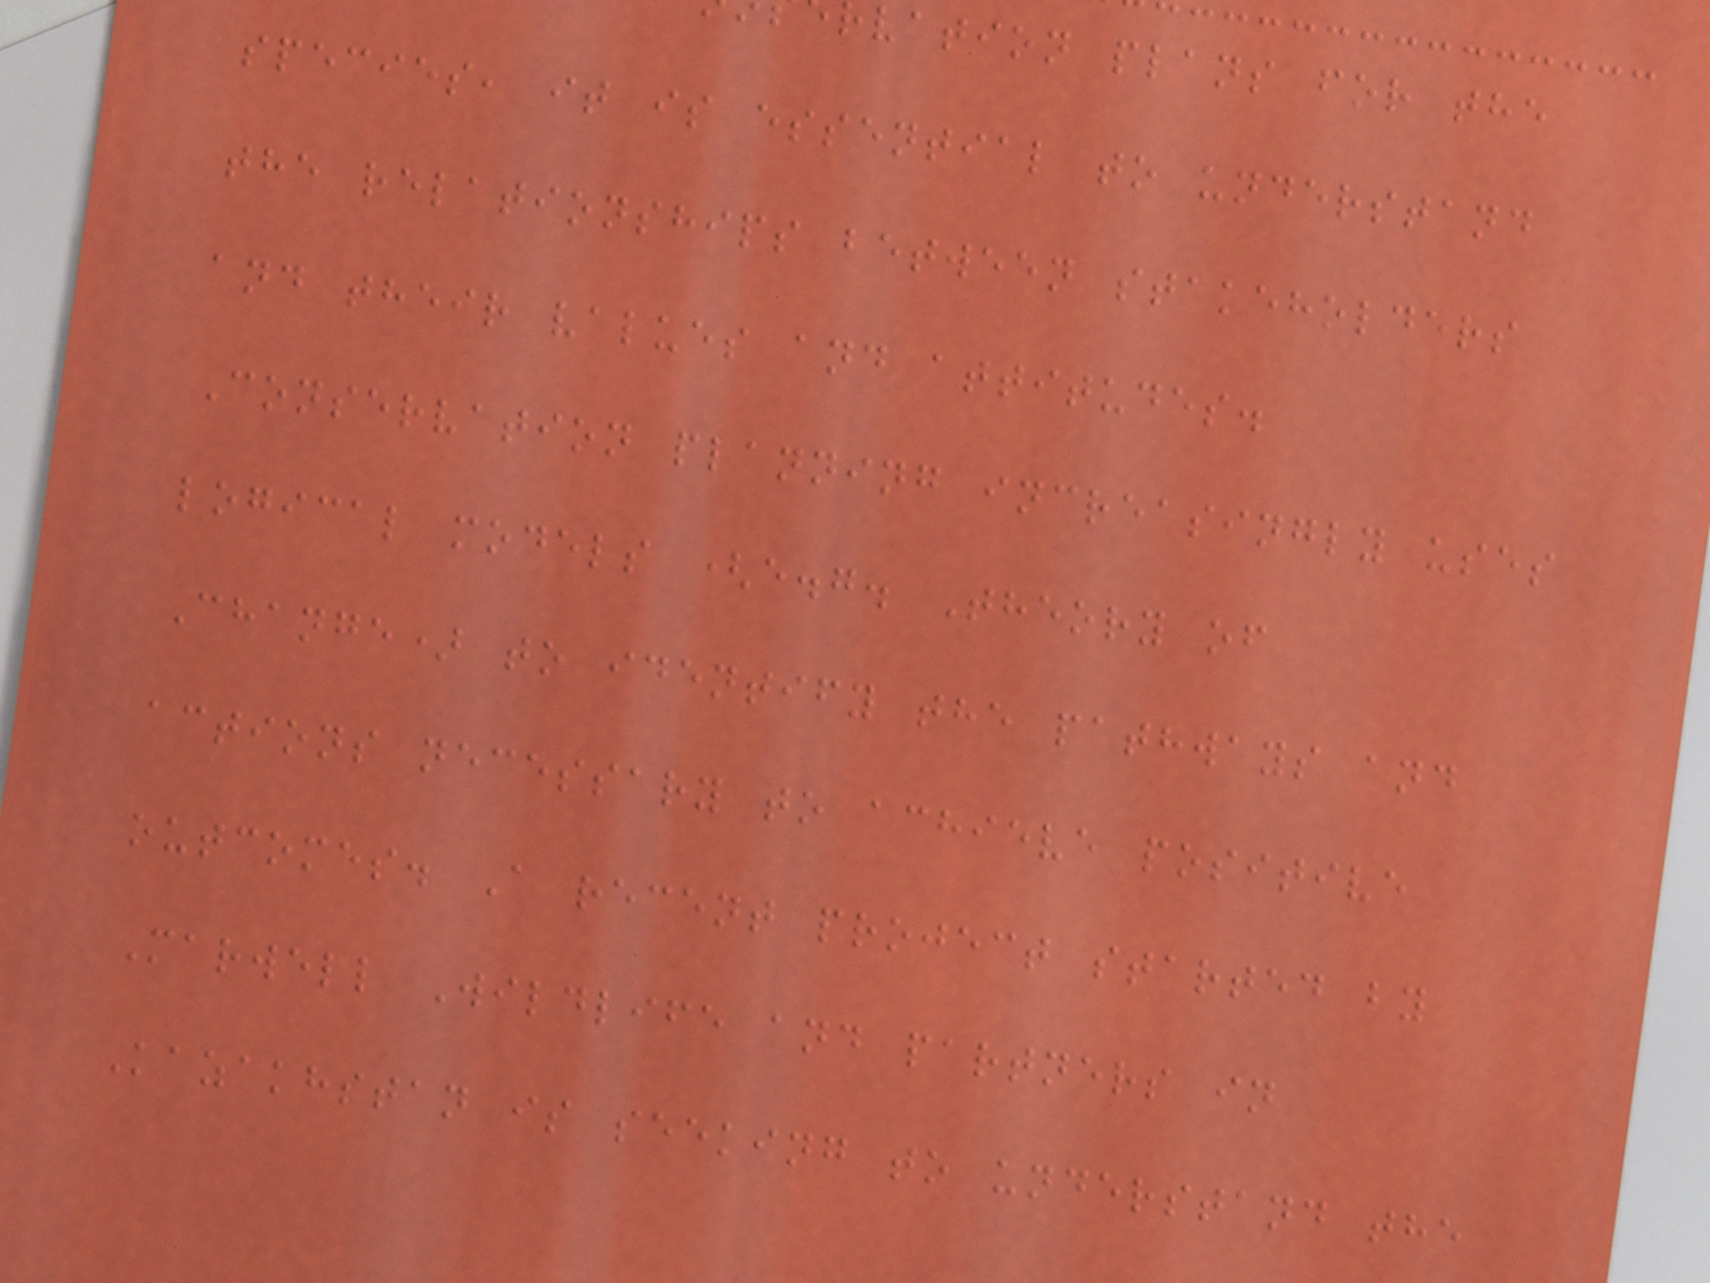vation plans for the
species, it is essential to understand
the relationships between stakeholders
and their values and attitudes.
Conservation planning increasingly uses
logical models (e.g. Theory of
Change) to identify the pathways and
actions necessary to achieve positive
outcomes. A recent project started by
Marwell Wildlife and partners in
Kazakhstan is seeking to understand the
